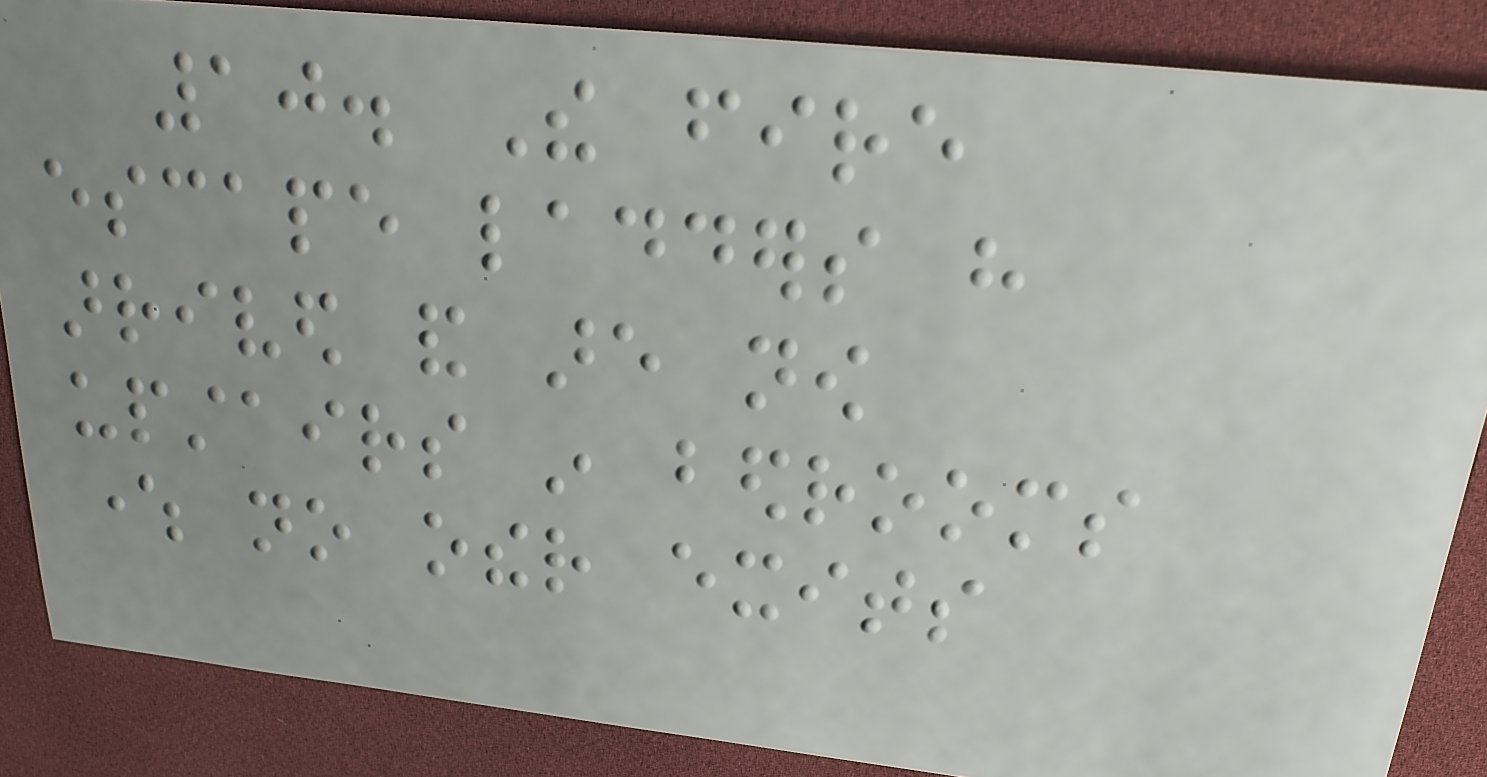10. The fire
escape ladders have
arrived and are now
upstairs in bedrooms
where no other exits
